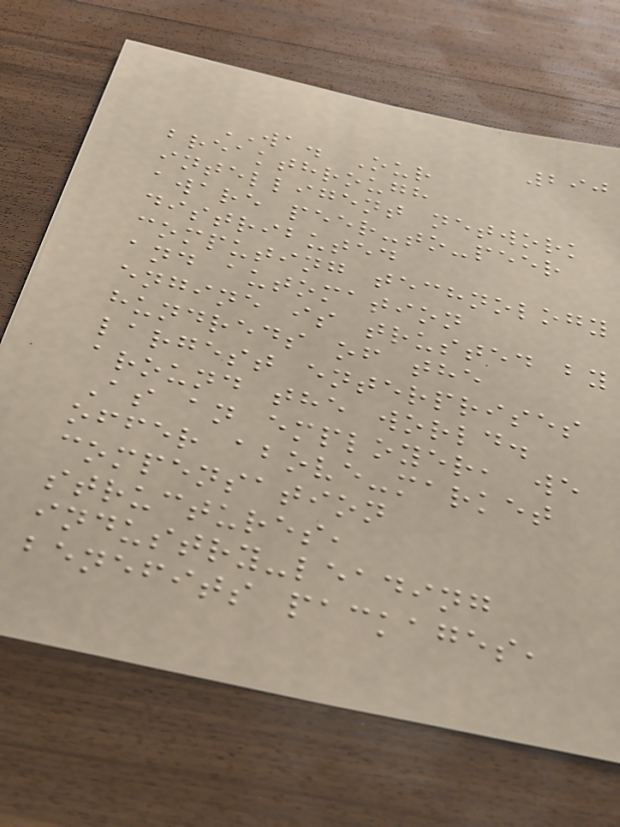290
WA. Our
breakthrough
intelligent network
aware peer-to-peer
distributed
computing technology
and automation
engine is trusted by
hundreds of the
largest enterprises
around the world.
As an employer, we
offer above-market
compensation
structures,
industry-leading
benefits packages,
